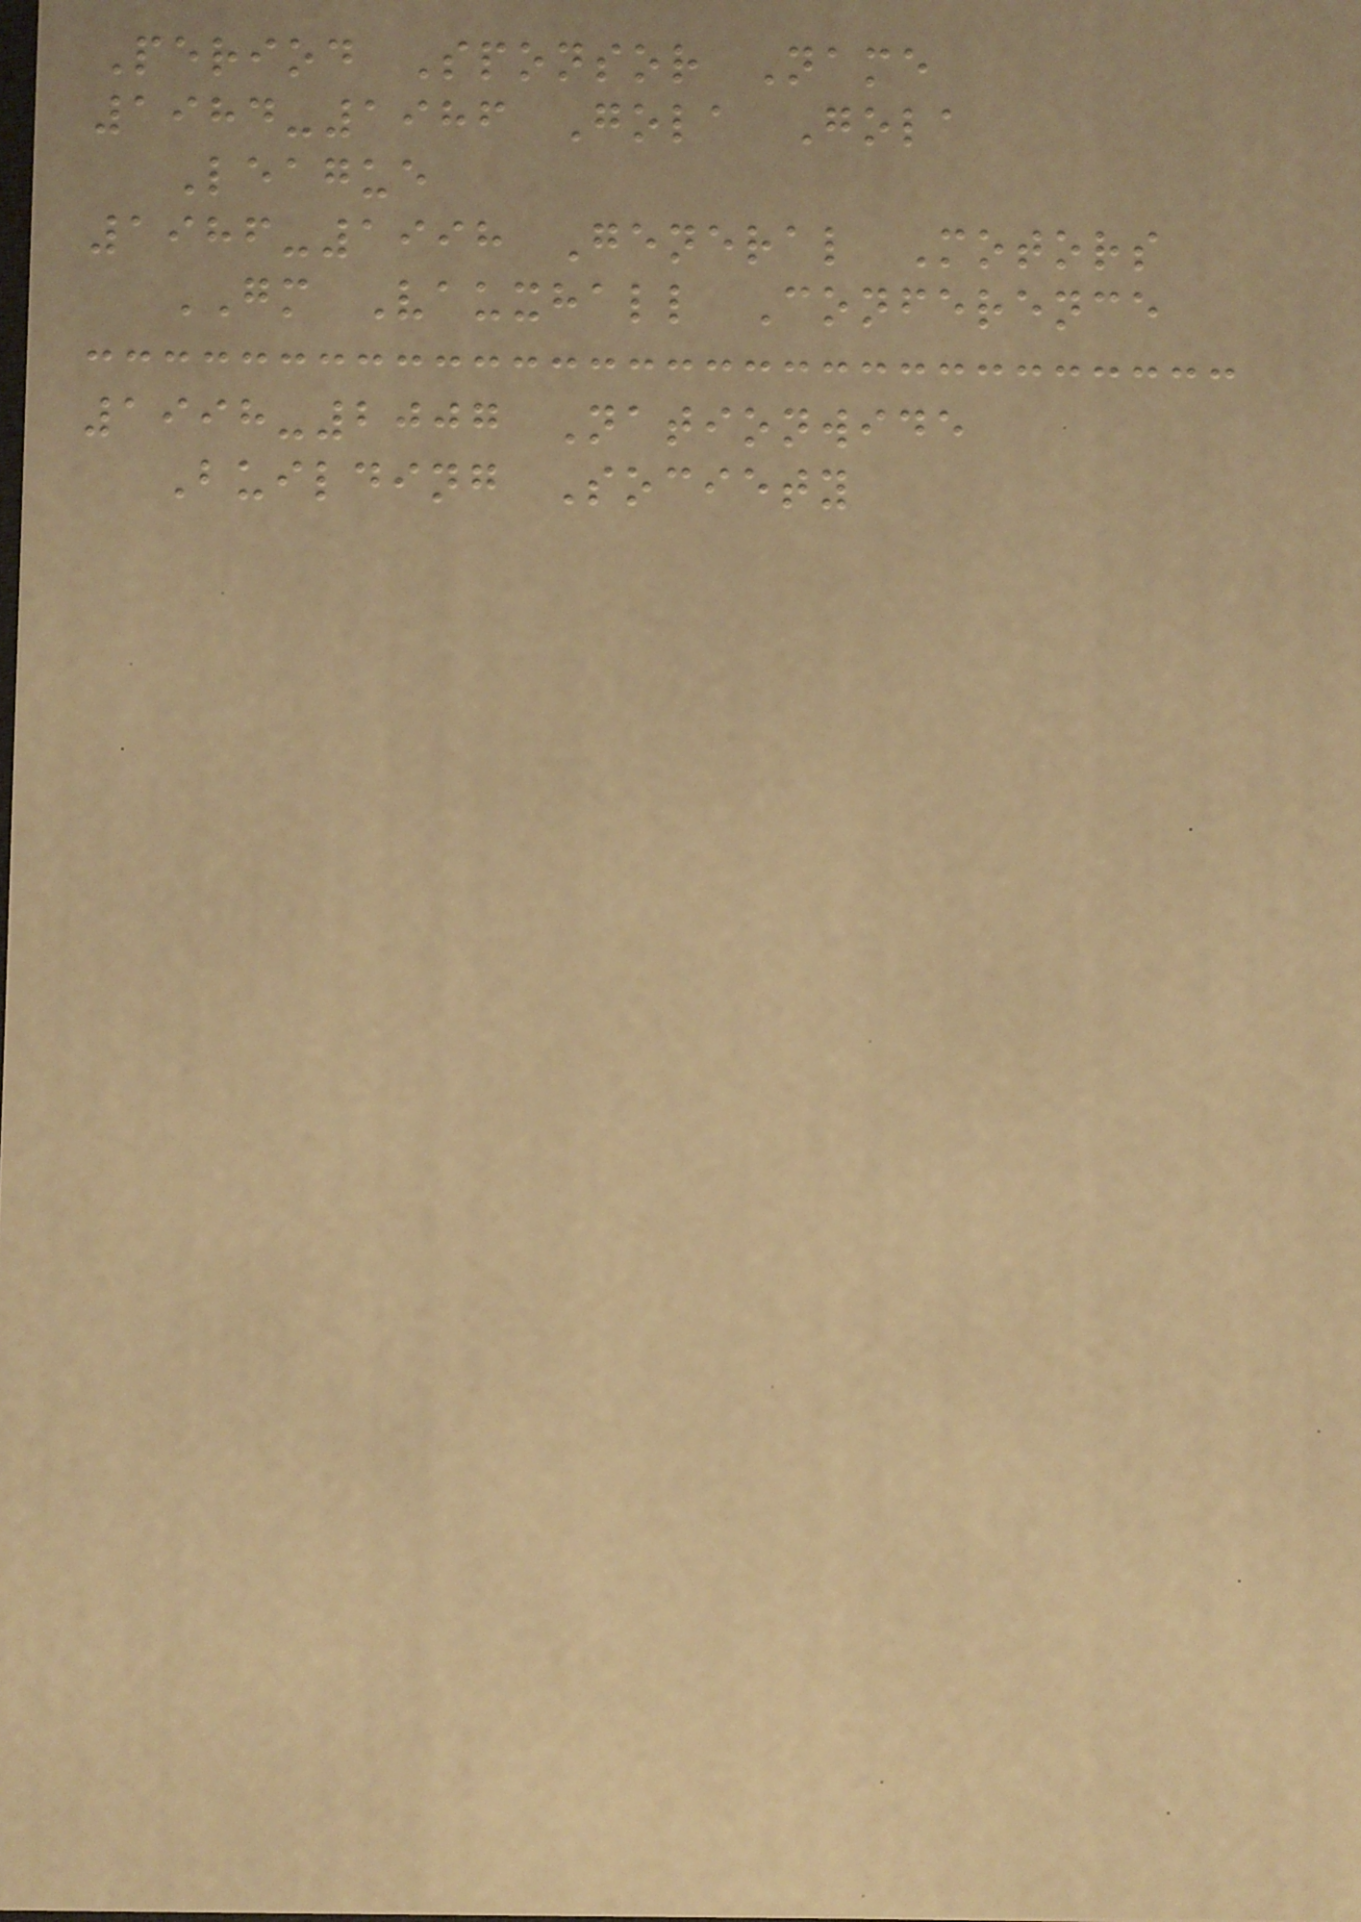Period Sponsor Name
1984-1986 Gola Gola
League
1986-1998 General Motors
GM Vauxhall Conference
1998-2007 Nationwide
Building Society
